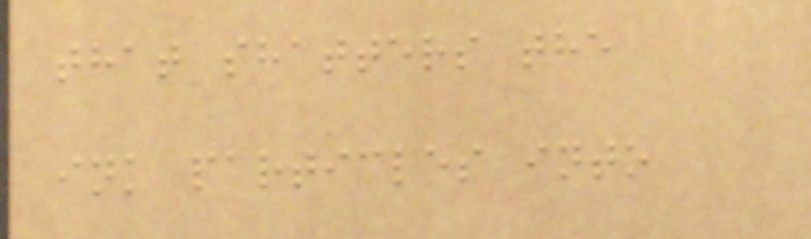that shatters the
ink particles into
